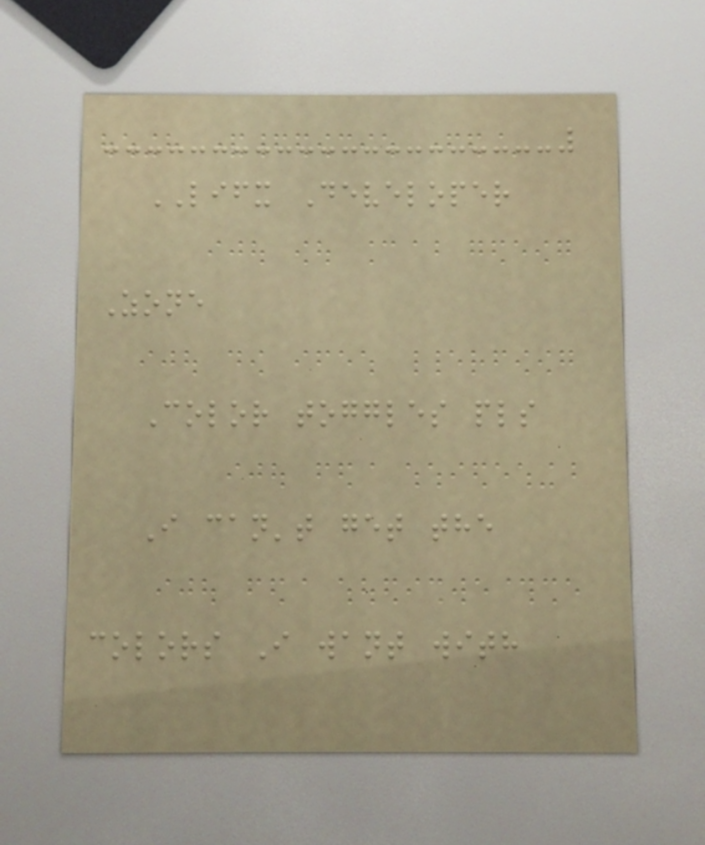LIFX Developer
Zone
Color toggles pls
I can't get the
colors I want with
